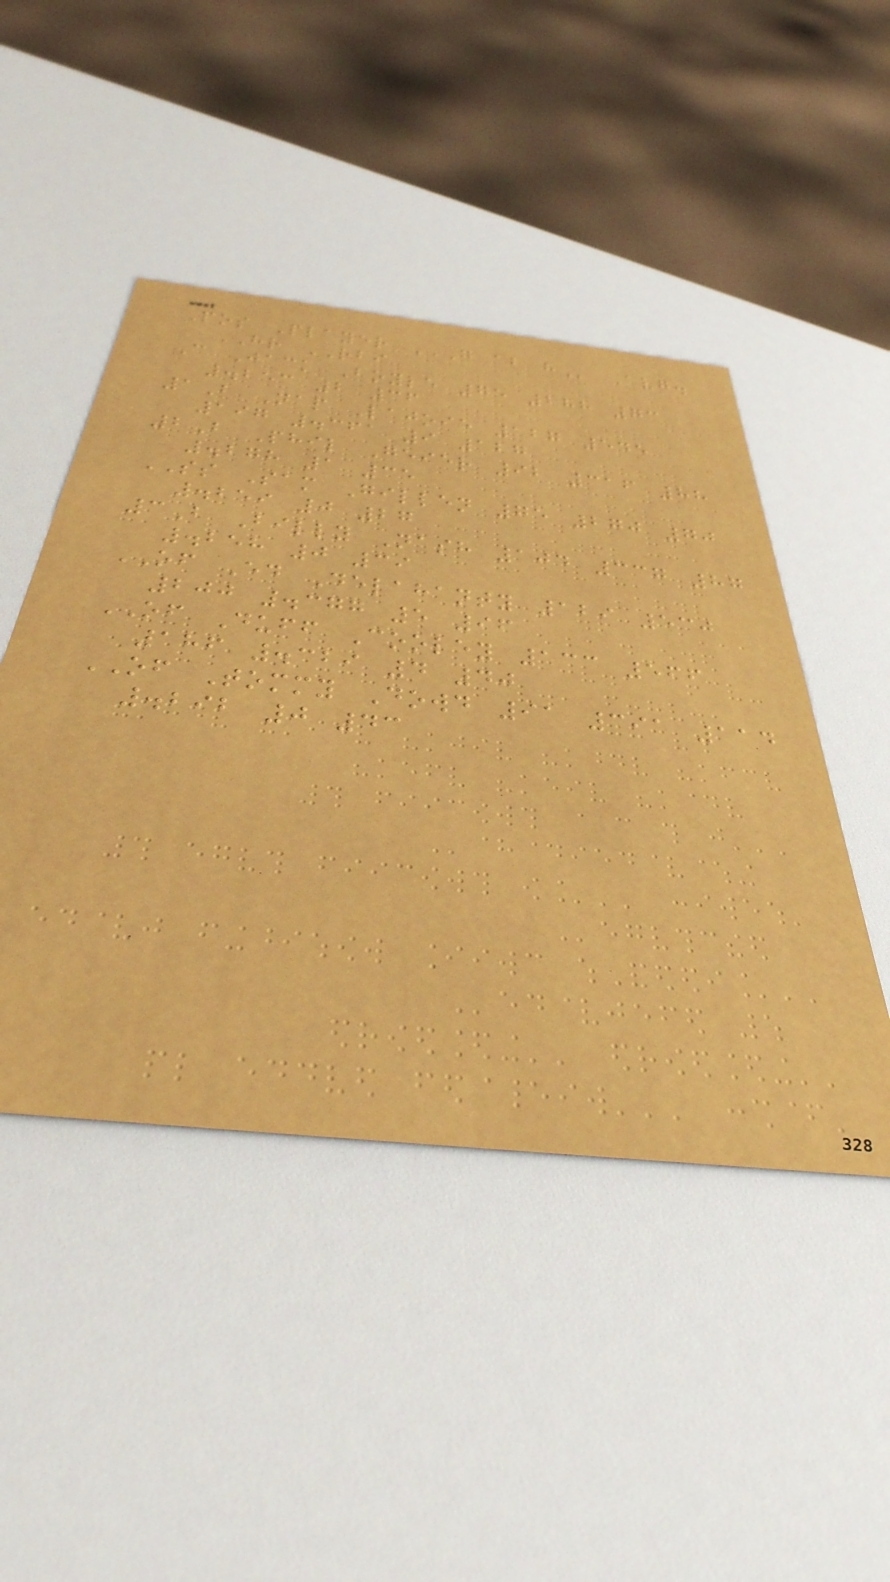Pos Player G AB H Avg.
HR RBI
C Jack Boyle 75 288 73
.253 2 36
1B Nap Lajoie 127 545
197 .361 9 127
2B Phil Geier 92 316 88
.278 1 35
SS Sam Gillen 75 270 70
.259 0 27
3B Billy Nash 104 337 87
.258 0 39
OF Ed Delahanty 129 530
200 .377 5 96
OF Duff Cooley 133 566
186 .329 4 40
OF Tommy Dowd 91 391 114
.292 0 43
